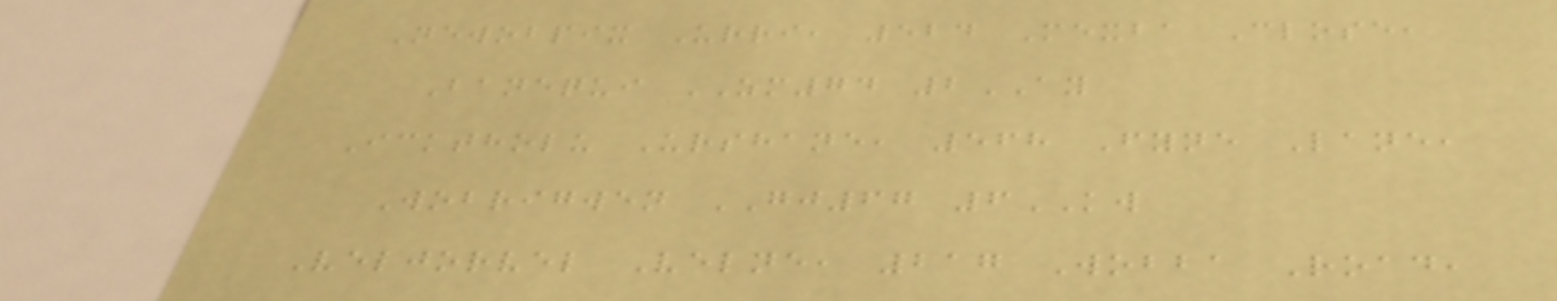Newobpix Urri, 524 Mexba Close,
Banequi ZM74 2AY
Icktholu Urshane, 568 Fyne Lane,
Wobrigwen GJ67 6KW
Veljorvel Velne, 217 Wobba Road,
